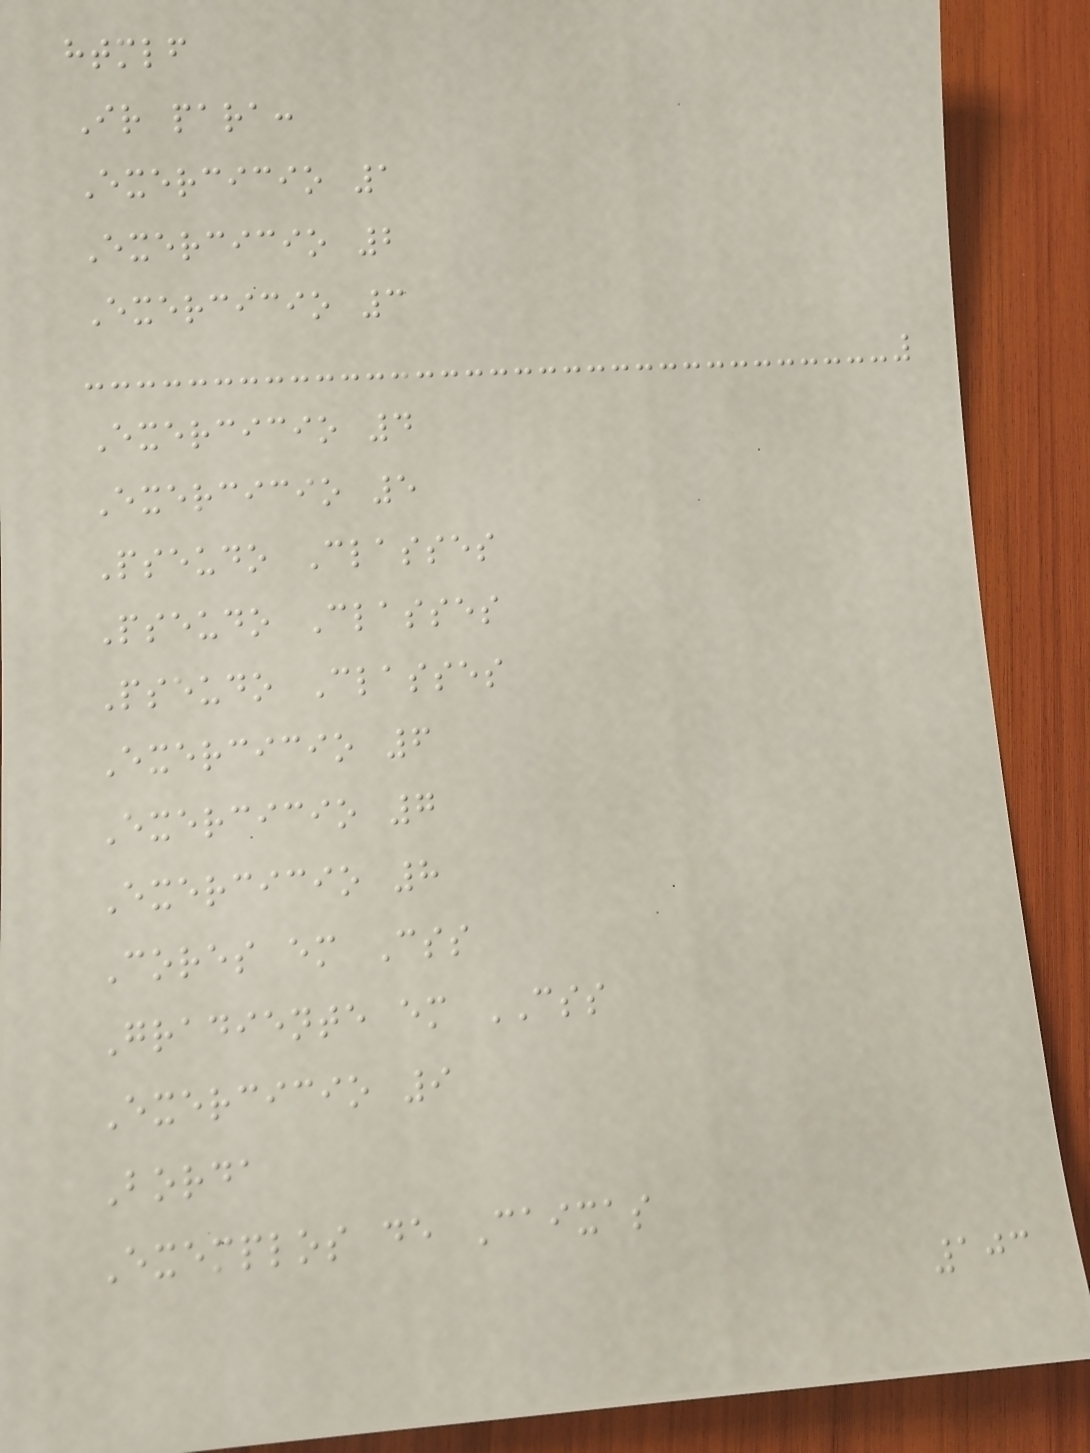htmlf
Ir para:
Exercicio 1
Exercicio 2
Exercicio 3
Exercicio 4
Exercicio 5
Pseudo Classes
Pseudo Classes
Pseudo Classes
Exercicio 6
Exercicio 7
Exercicio 8
Cores em Css
Gradiente em CSS
Exercicio 9
Borda
Exemplos de Caixas
103
